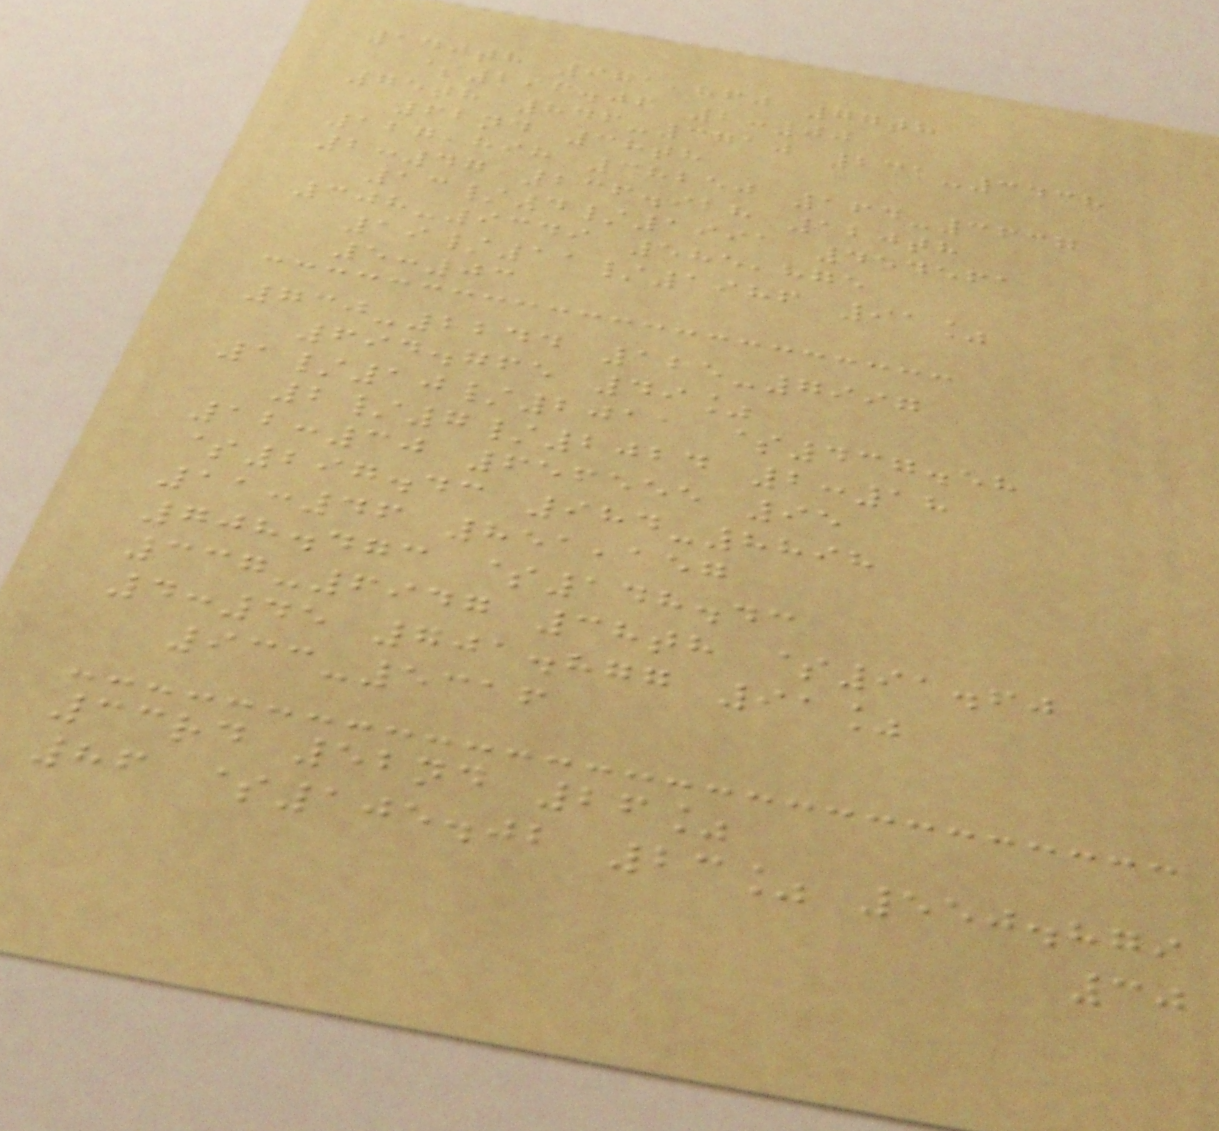140th 971,860 77th
$296.06 2:00
75th 846-3710 231-3438
62nd 38th
127,898 38250 164-3637
2:47 236.928 120th
13/4/1991 454561
308-9349 585,875
19/11/1986 91%
5:03
730-2244 125-7997
694.765 49%
1/10/2011 $437.58
2/7/2024 2:18
12:30 656555 95
$297.43 984-8898
11:46 851,157
708.473 $148.43
337-6947 38th $91.60
4:45 701.877 91%
933-5316
33rd 52nd 26%
86 $105.02 23% 550.879
30
